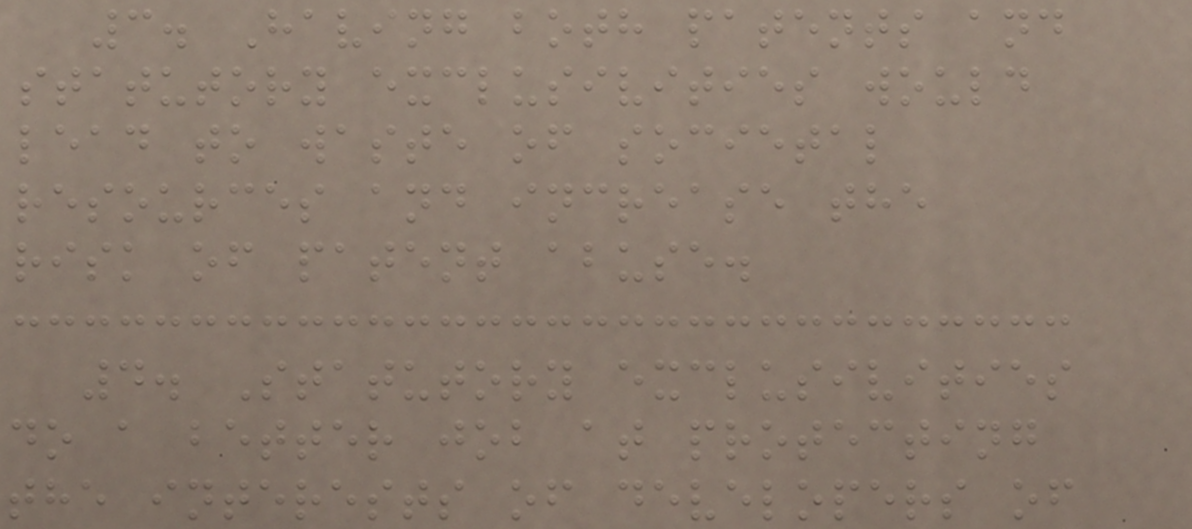3. Having both patents and
statutory exclusivities would
lead to waste of societal
resources and increase the
risk of patent abuse.
4. Statutory exclusivities
do a better job at protecting
the interests of developers of
